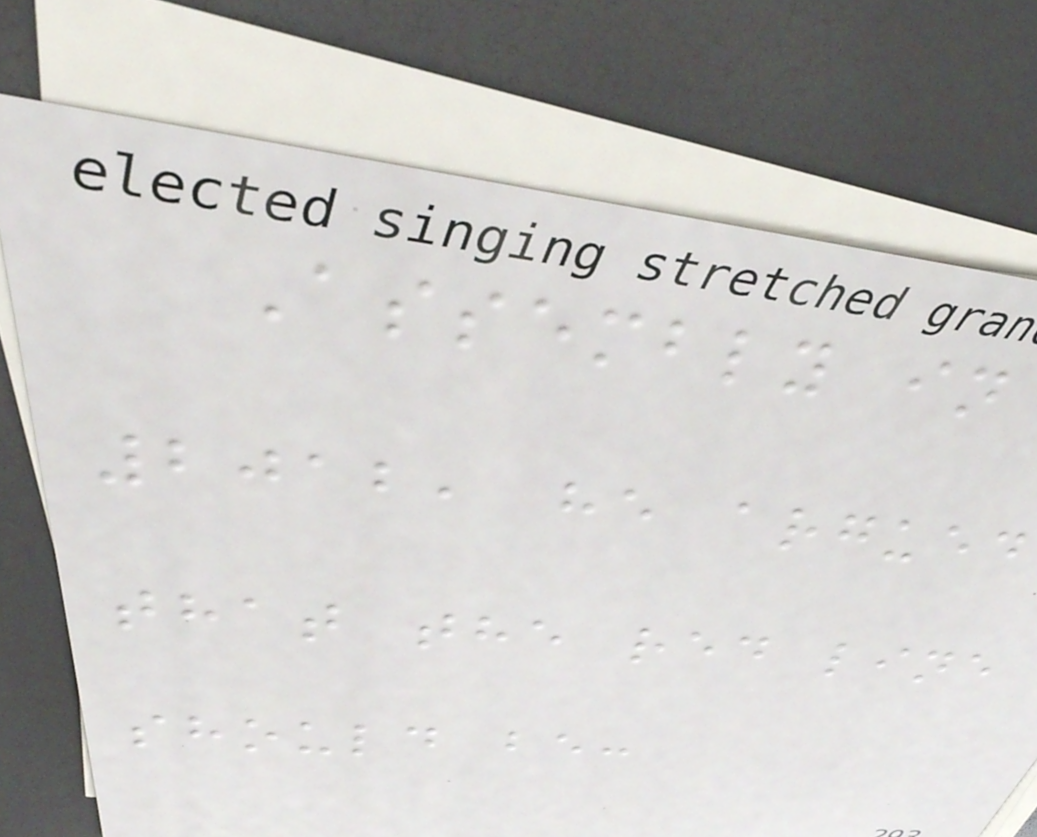Assembly in
2012, he argued
that the red line
should be:
